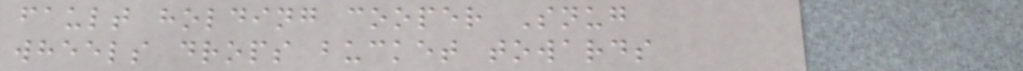fault holding cooper Snug
wheels drops bucket towards
